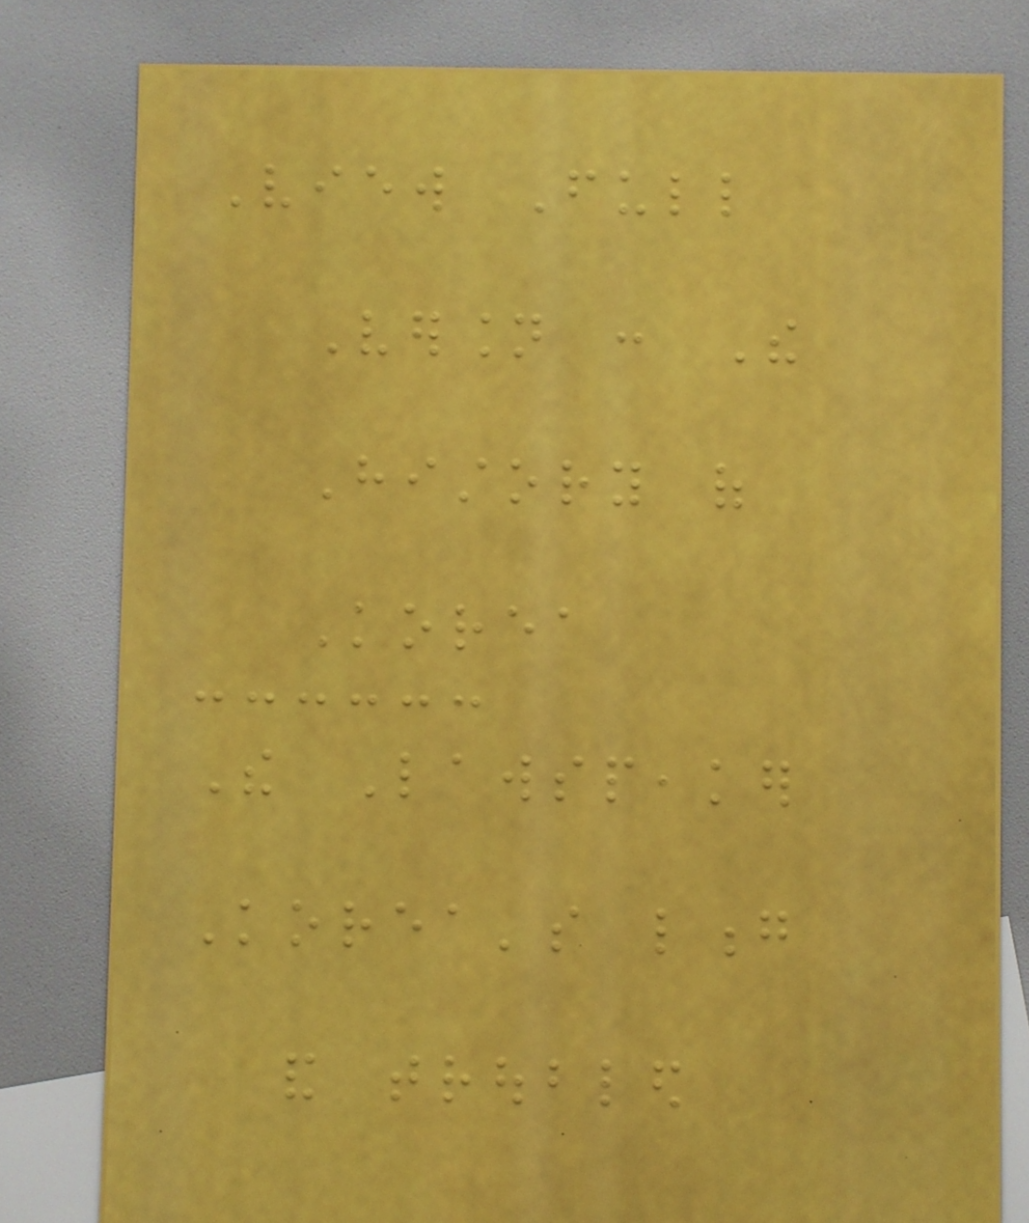View Full
Version : The
History of
Korea
The Lawspeaker
Korea's long
and troubled
